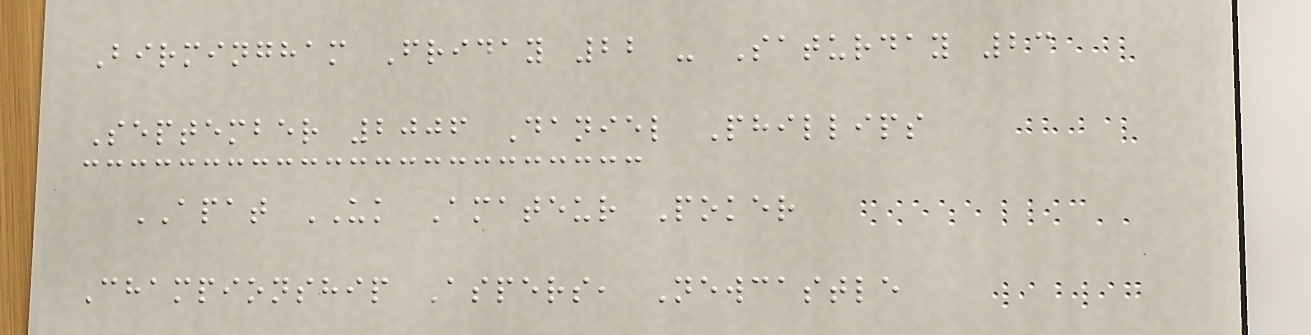Birmingham Friday 22 - Saturday 23
September 2006 Daniel Phillips
APAT UK Amateur Poker
Championship Aspers, Newcastle
